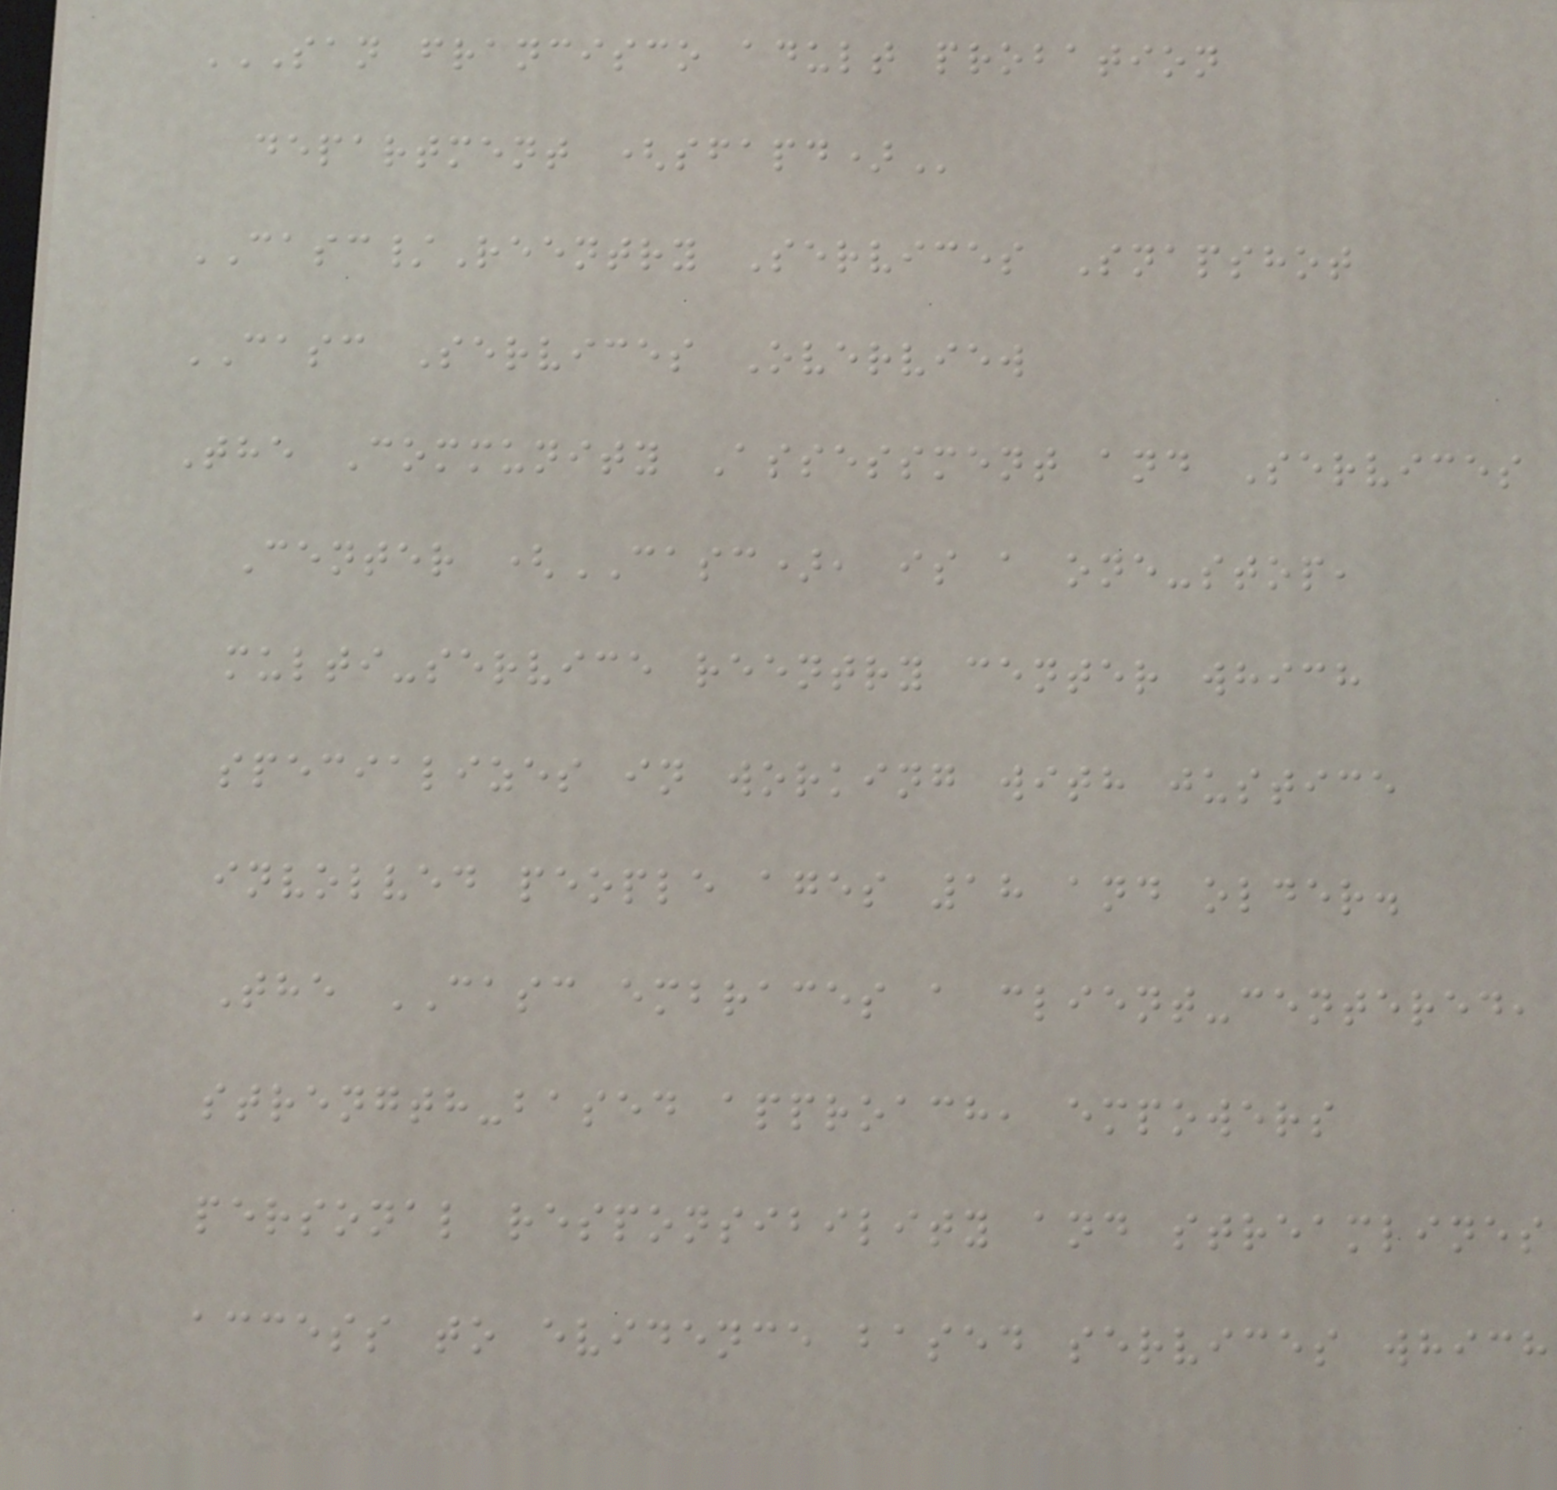SAN FRANCISCO ADULT PROBATION
DEPARTMENT (SFAPD)
CASC/Reentry Services Snapshot
CASC Services Overview
The Community Assessment and Services
Center (CASC), is a one-stop,
multi-service reentry center which
specializes in working with justice
involved people ages 18 and older.
The CASC embraces a client-centered,
strength-based approach, empowers
personal responsibility and streamlines
access to evidence based services which
